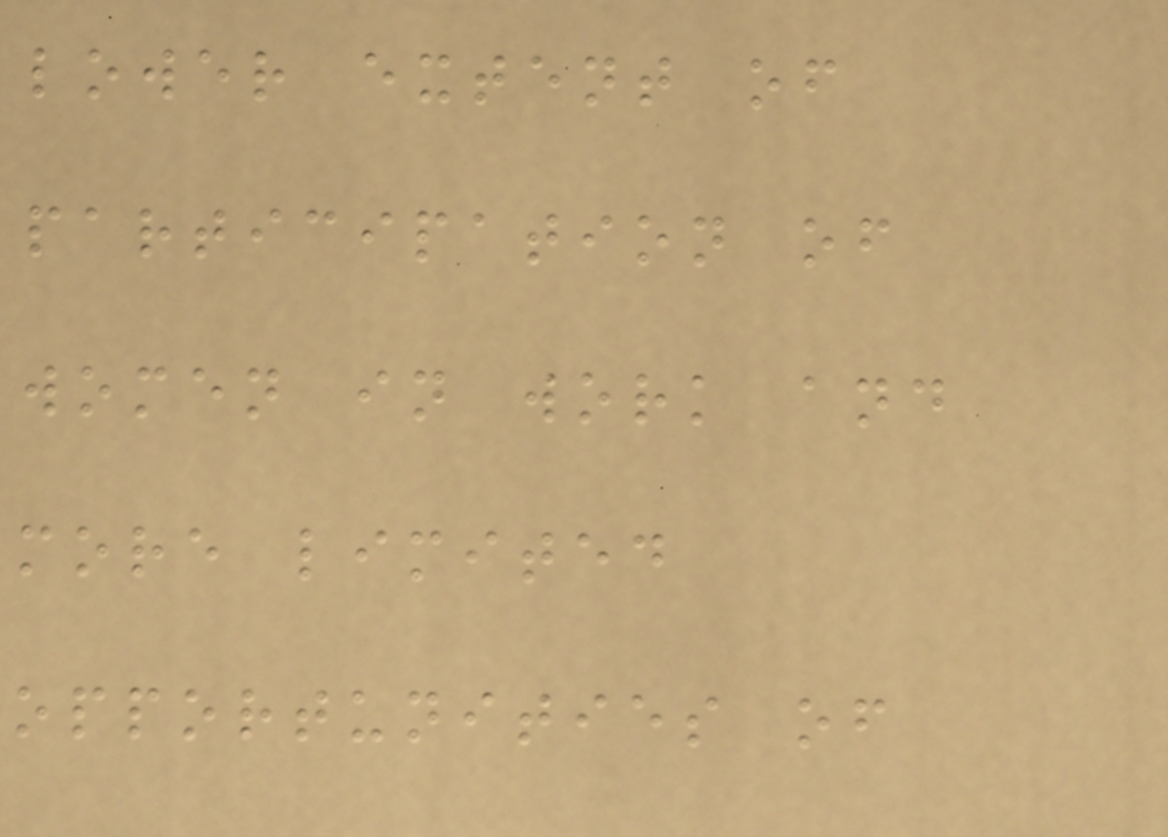lower extent of
participation of
women in work and
more limited
opportunities of
